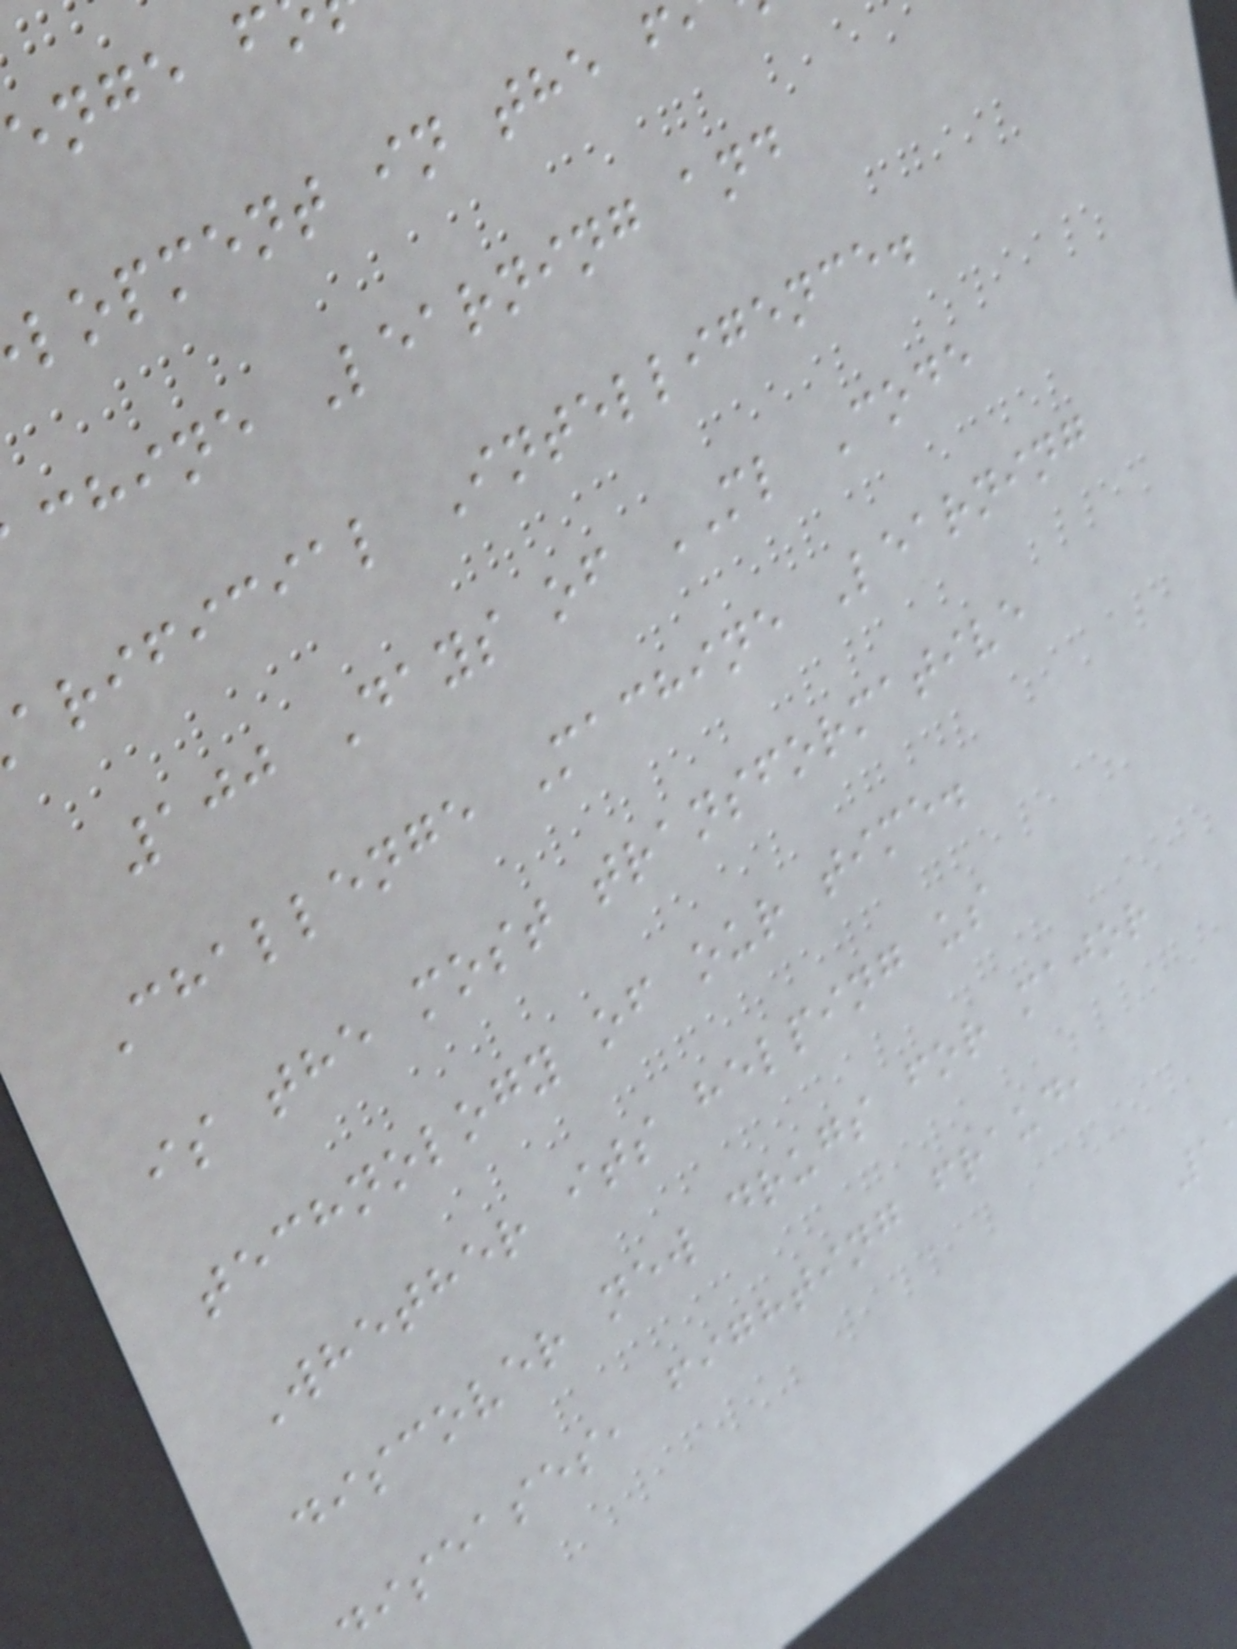lopment in the f
chine Learning and
arificial Intelligence.
100 Days of ML Code
Challenge Machine Learning
is the most transformative
technology of our time.
Whether its helping us
discover new drugs for major
iseases, fighting fraud,
